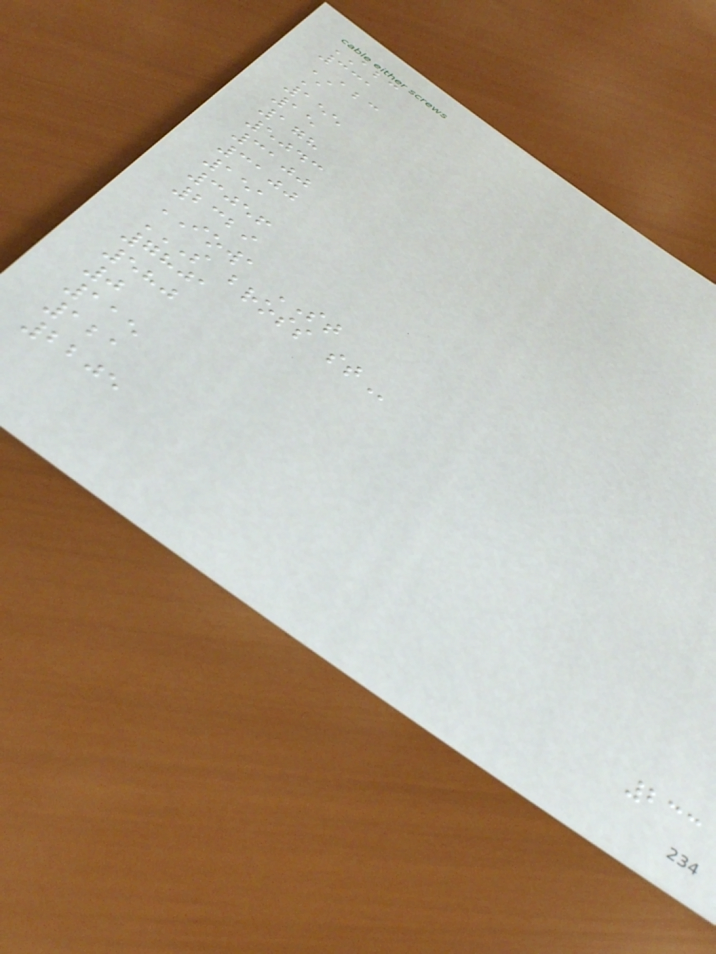ABC
331
ABC
A
155
15
178
5043
3100
3100
151
3056
2329
IOWA ST
S BROSS ST
7801
580
0
115
121
2205
233
